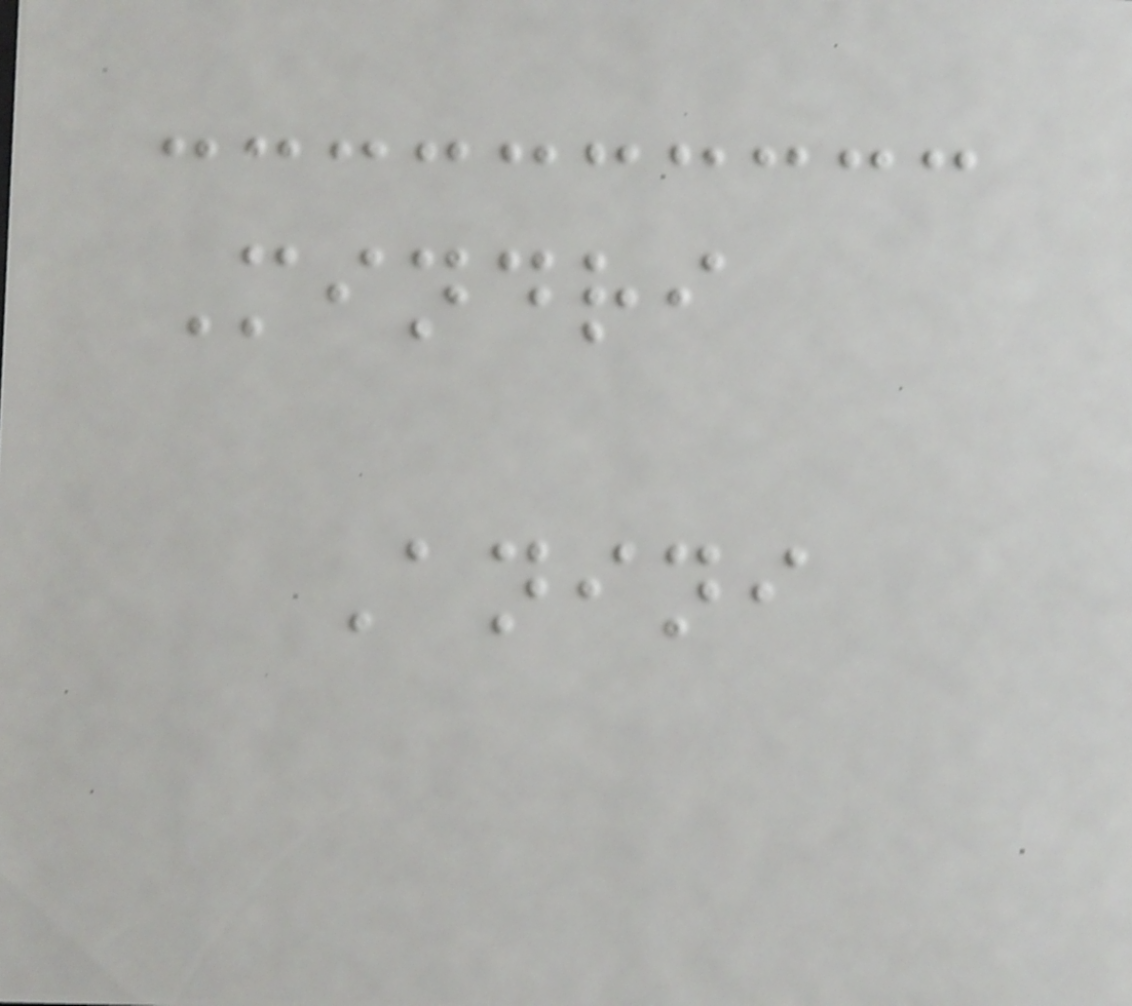Mindri
Anini
